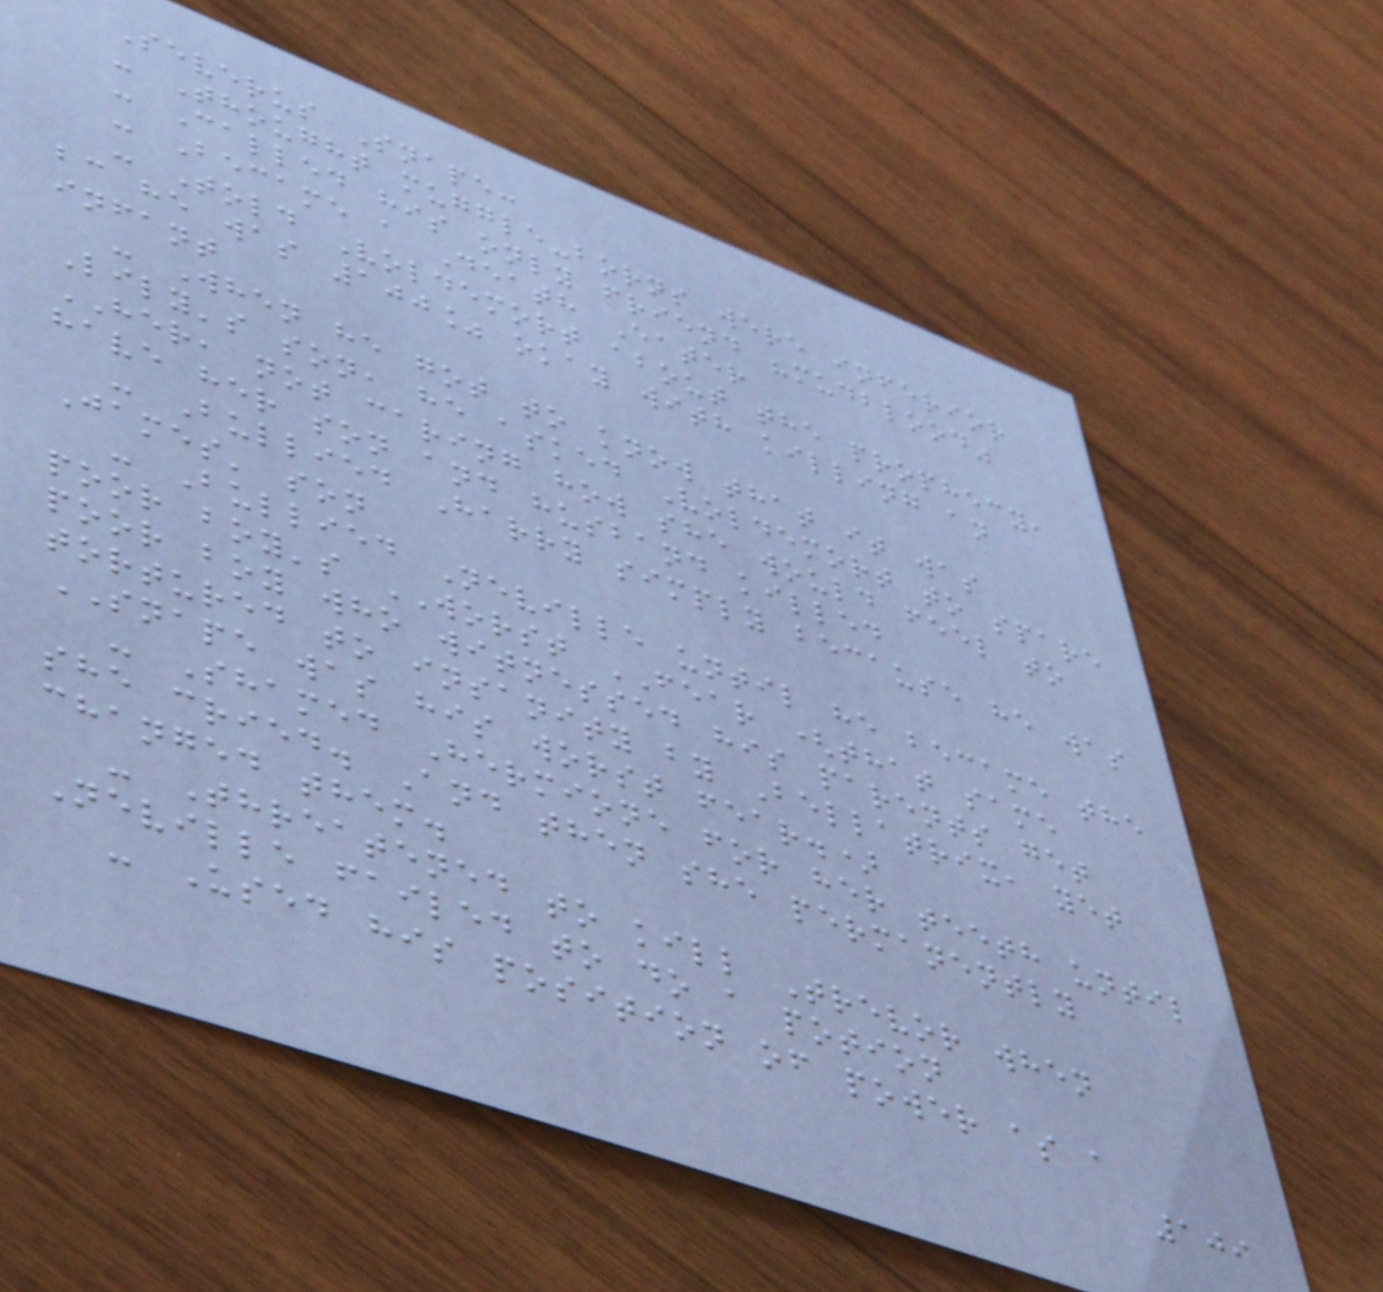Severus Snape:
- Thought muggle-borns were inferior
- Called his only friend "mudblood"
- Became a Death Eater
- Told Voldemort about the prophecy,
bc he was 100% okay with killing an
infant
- When he got to know that it was
Lily's son, he asked Voldemort to spare
HER, not caring how she would feel to
have her son and husband killed
- Bullied Harry simply because he was
James' son
- Bullied Neville until he became the
poor boy's WORST FEAR (that same
poor boy who witnessed his parents get
tortured to insanity by Bellatrix, yet
SNAPE was his worst fear.)
- Shamed Hermione for her teeth until
she cried. And then she permanently
changed them.
- Threatened to kill Trevor when
Neville failed to do a potion
- Used his position of power as a
109
